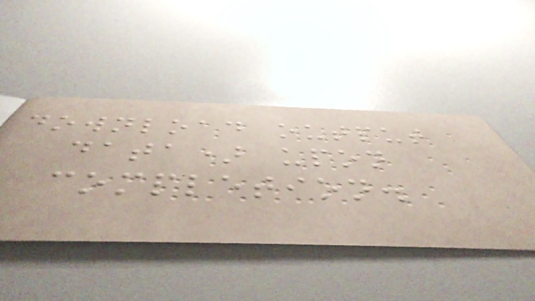download output
data) upon
completion.
